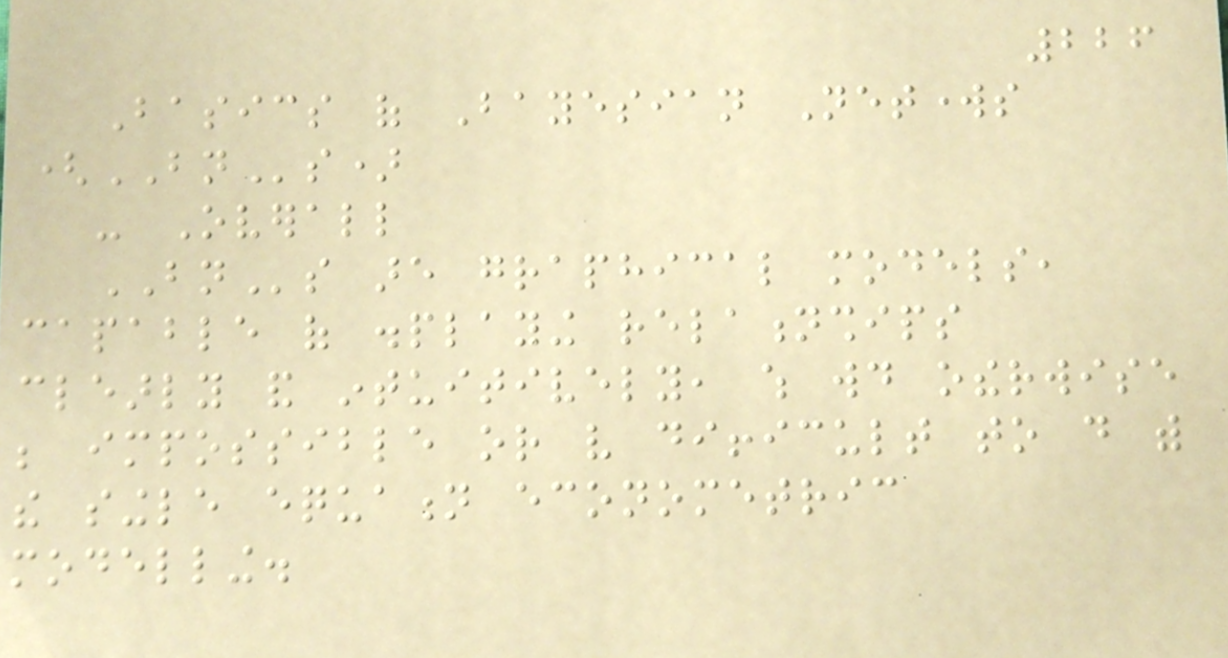226
Basics of Bayesian Networks
(BNs)
- Overall
BNs are graphical models,
capable of displaying relationships
clearly and intuitively, which would otherwise
be impossible or very difficult to do with
the single equation econometric
modelling.
